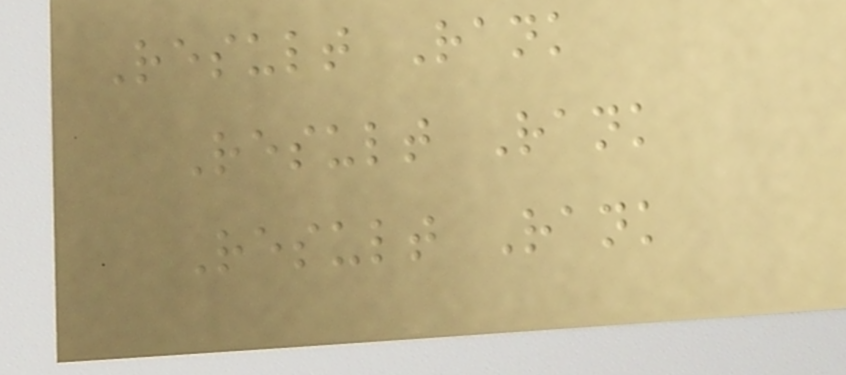Result Rank
Result Rank
Result Rank
